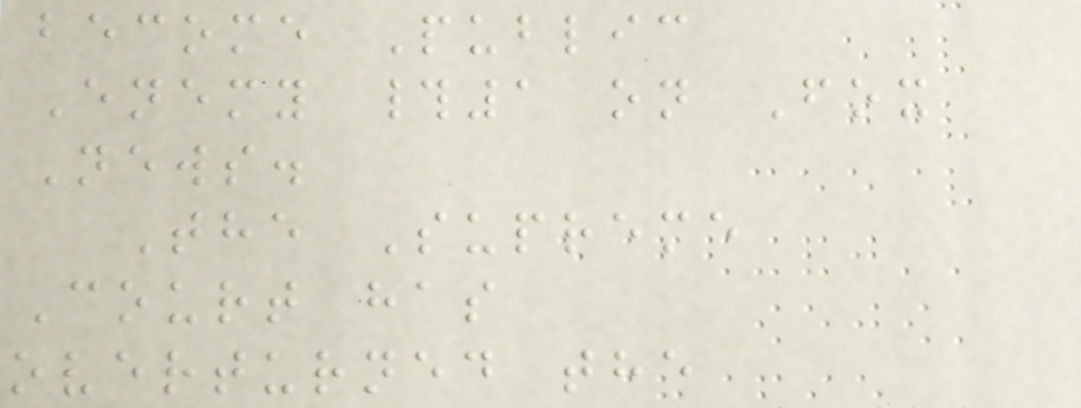become Public
Enemy #1 on Fox
News.
The Supreme
Court has
overturned the
